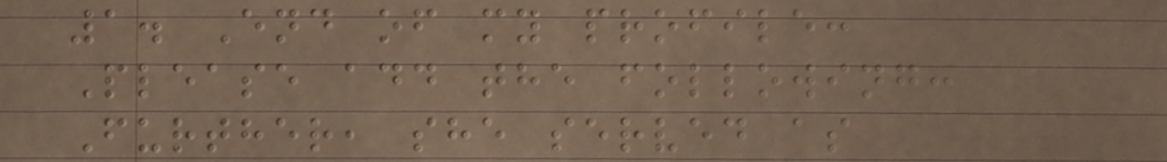1. End of my profile:
Please add the following:
Further, she served as
